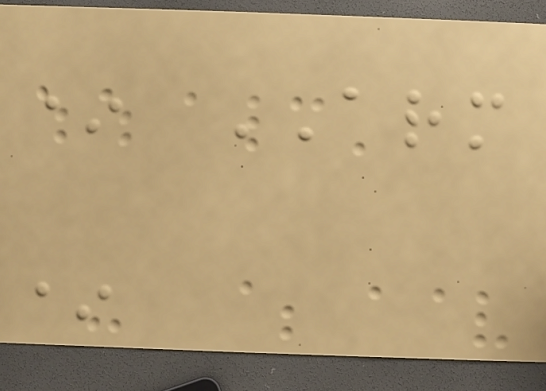* ARM
*
